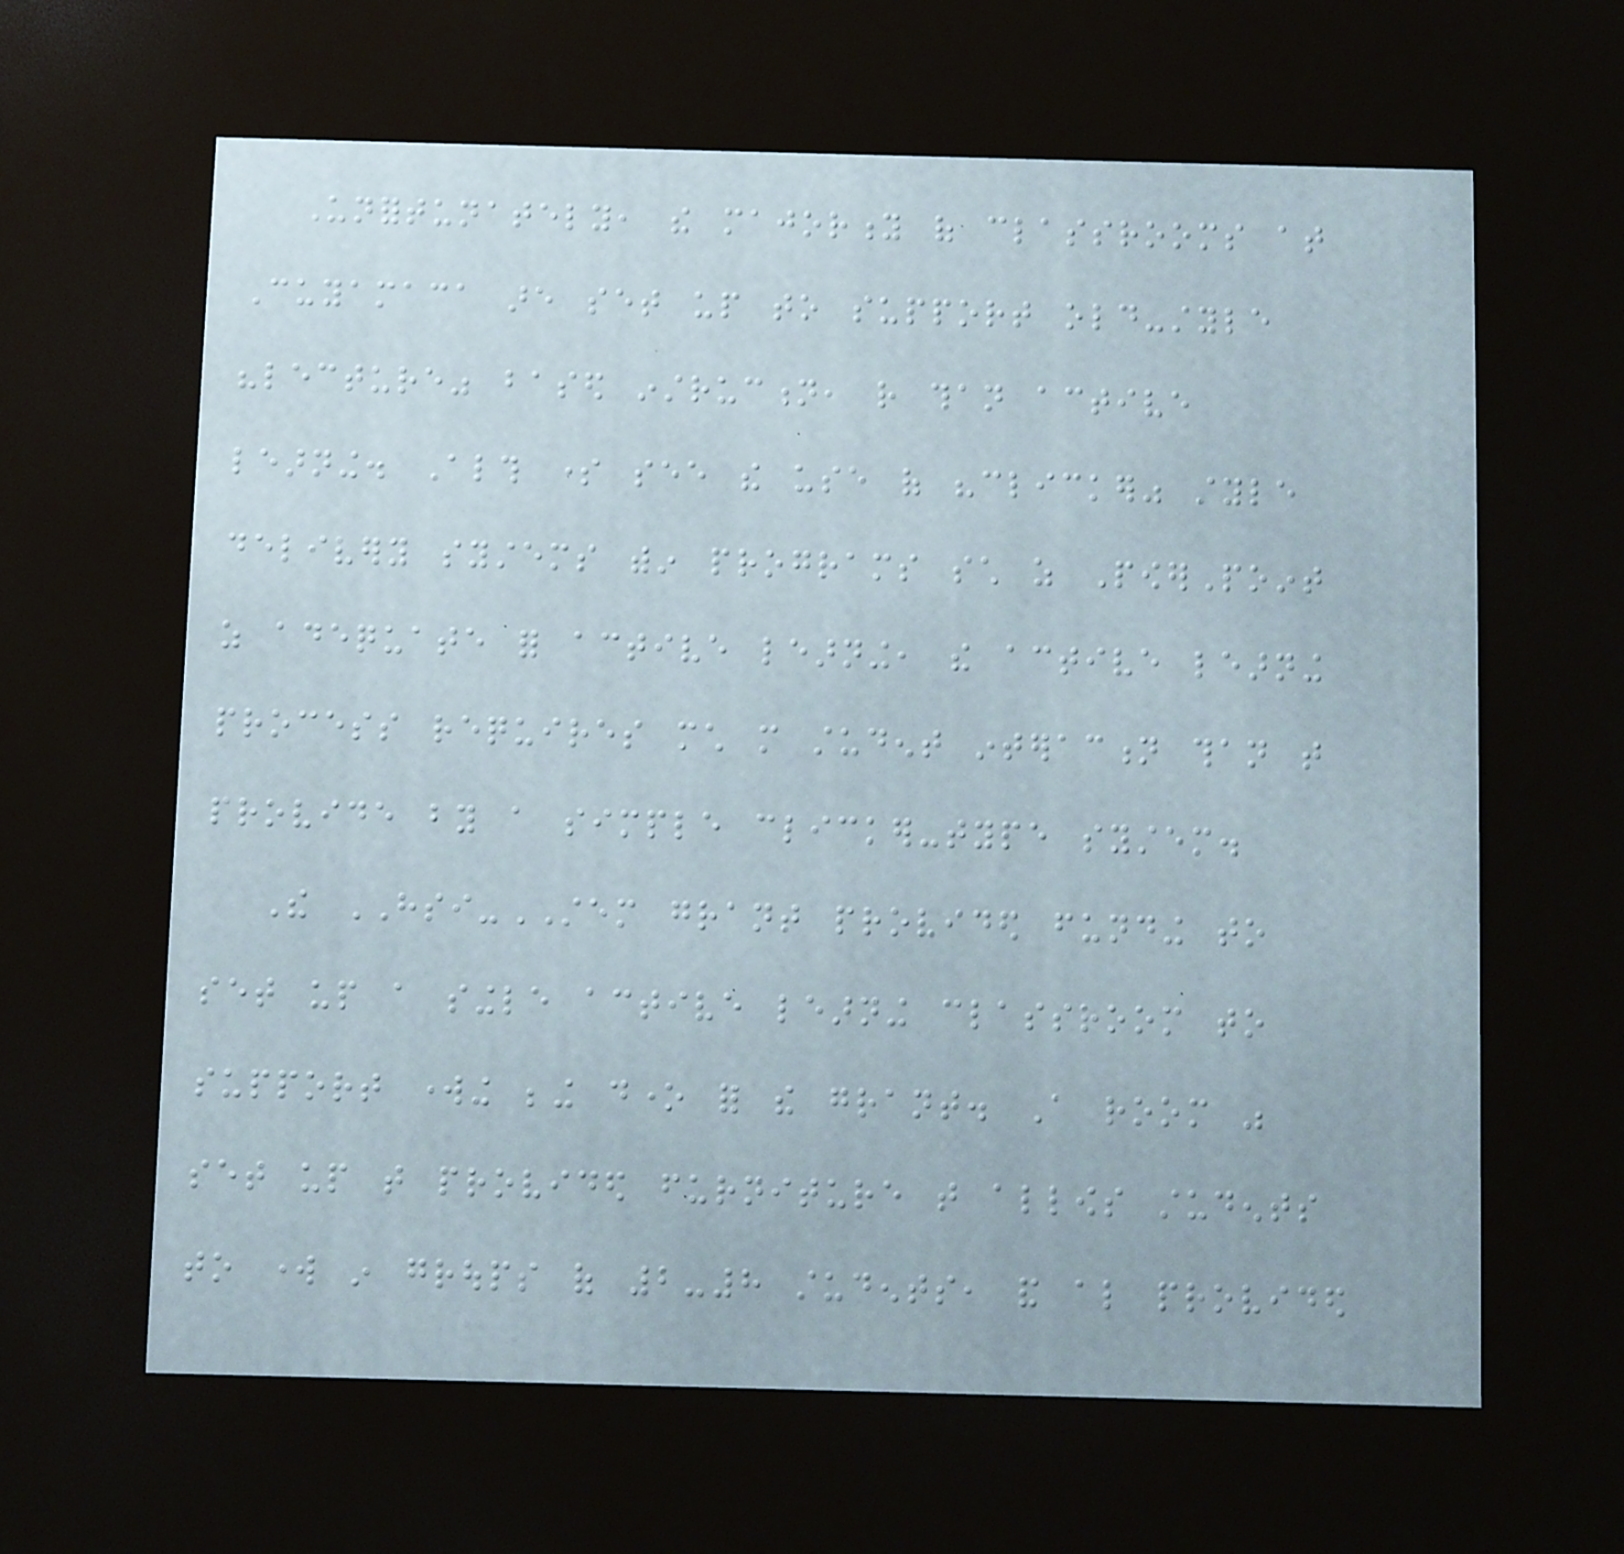Unfortunately, the majority of classrooms at
Cuyamaca are set up to support old-style
"lecture" based instruction, rather than active
learning. Although some see the use of "clicker" style
delivery systems within programs such as PowerPoint
as adequate for active learning, the active learning
process requires much more student interaction than that
provide by a simple clicker-type system.
The HSI-STEM grant provided funding to
set up a single active learning classroom to
support working being done for the grant. A room was
set up that provided furniture that allows students
to work in groups of 2-8 students, and also provided
